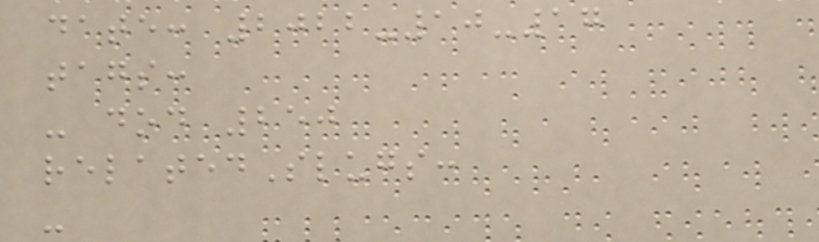date: 2022-10-17
tags:
- dod 250
relatedSlugs:
-
